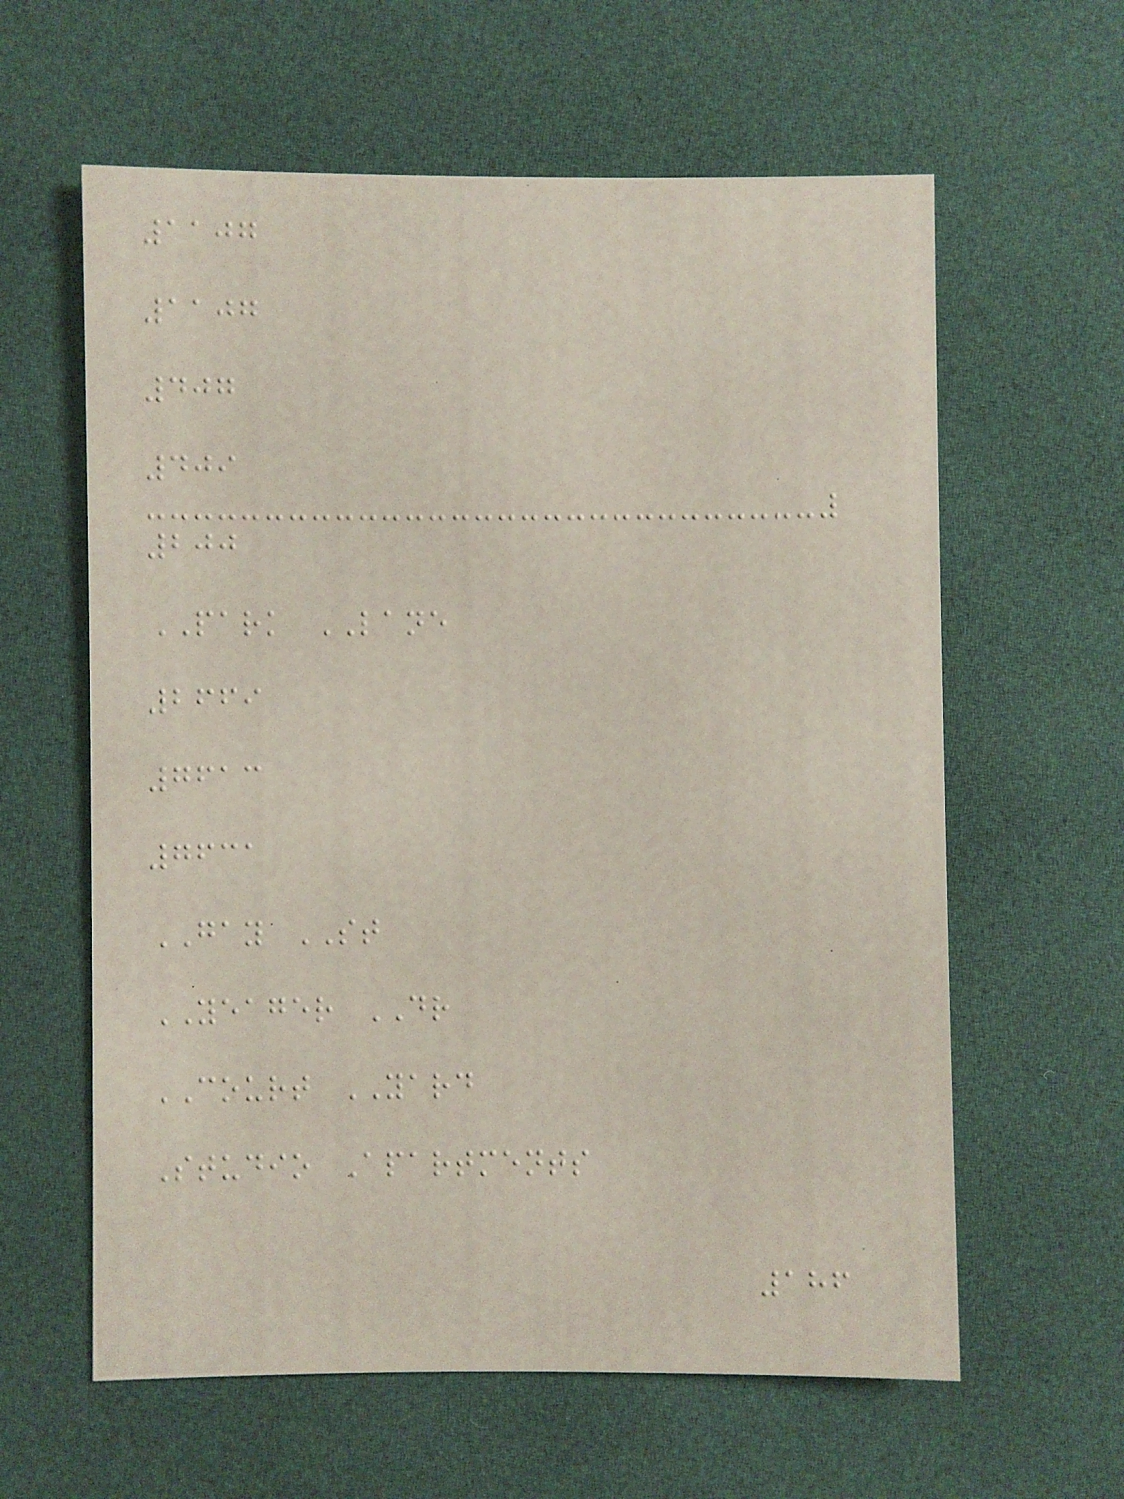1107
1107
407
409
200
PARK LANE
2669
7613
7631
GAY ST
YEAGER DR
COURT YARD
Studio Apartments
186
